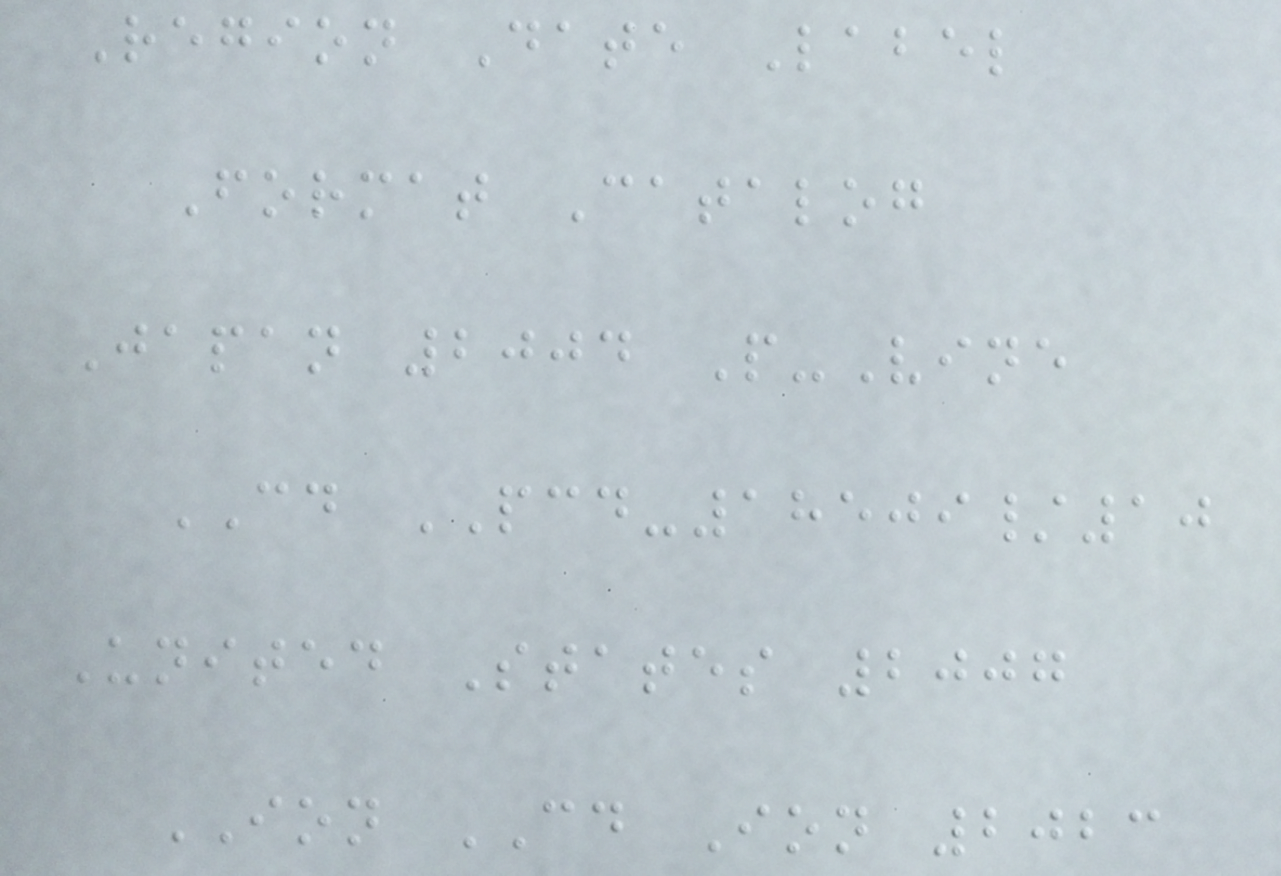Region Date Label
Format Catalog
Japan 2004 P-Vine
CD PCD-18509/10
United States 2007
ION CD Ion 2023
